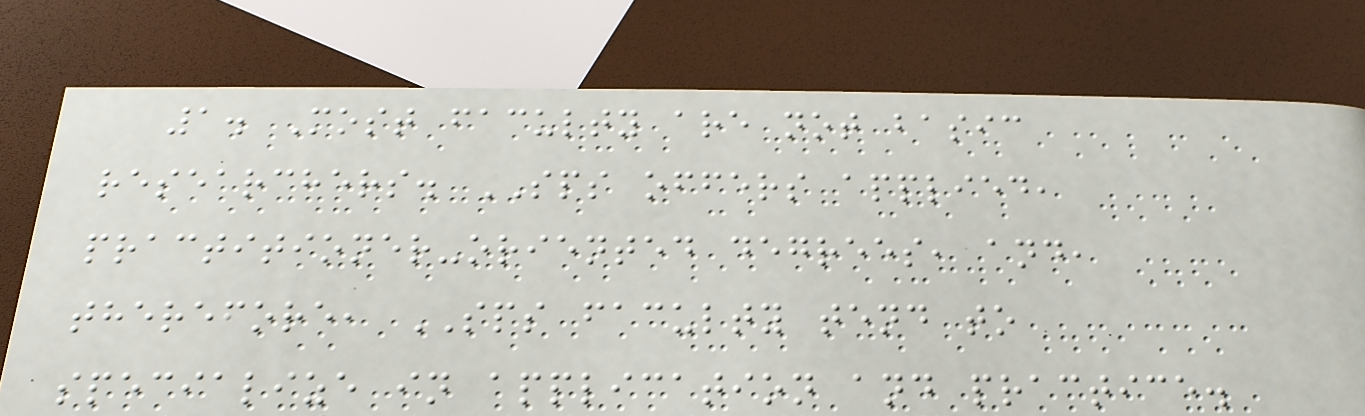1. Most faculty are not basic
researchers. SPS offers applied,
practitioner-oriented degrees, and,
therefore, SPS faculty tend to
specialize in application and practice.
